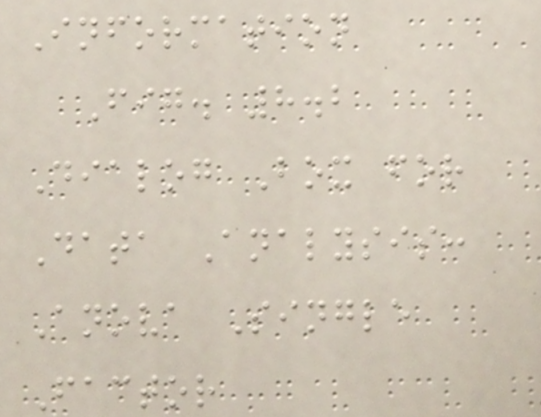Information
Fig. 8.2
Dialog Box for
Data Analysis:
Anova Single
Factor
